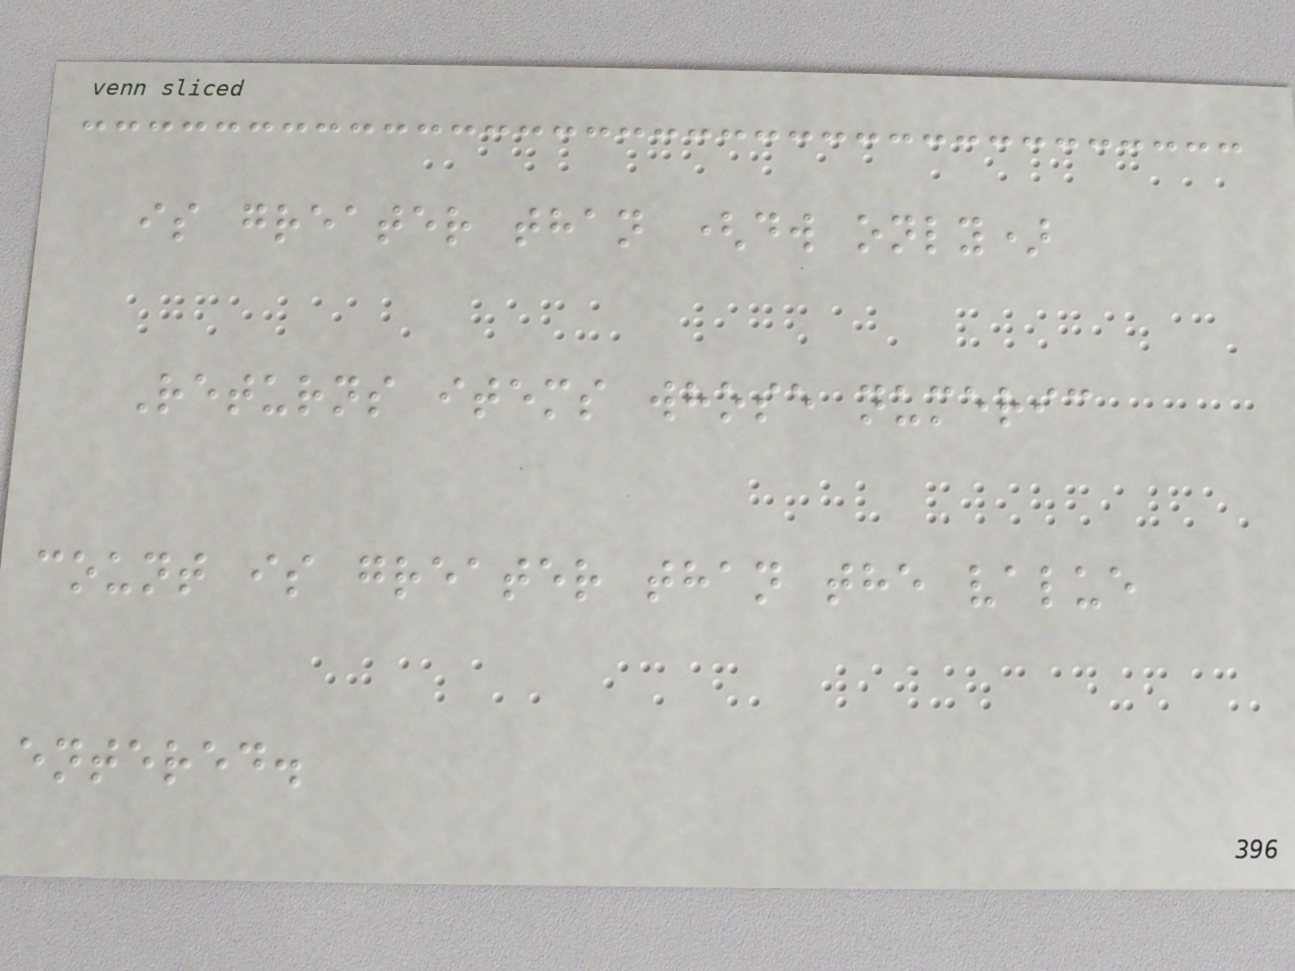is greater than (dw only)
Returns items whose numeric
count is greater than the value
entered.
